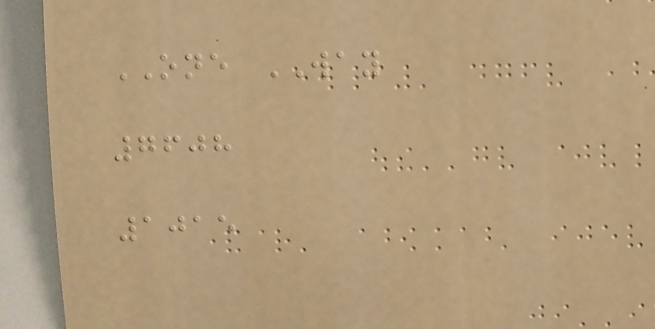ONE WAY
7608
1015
